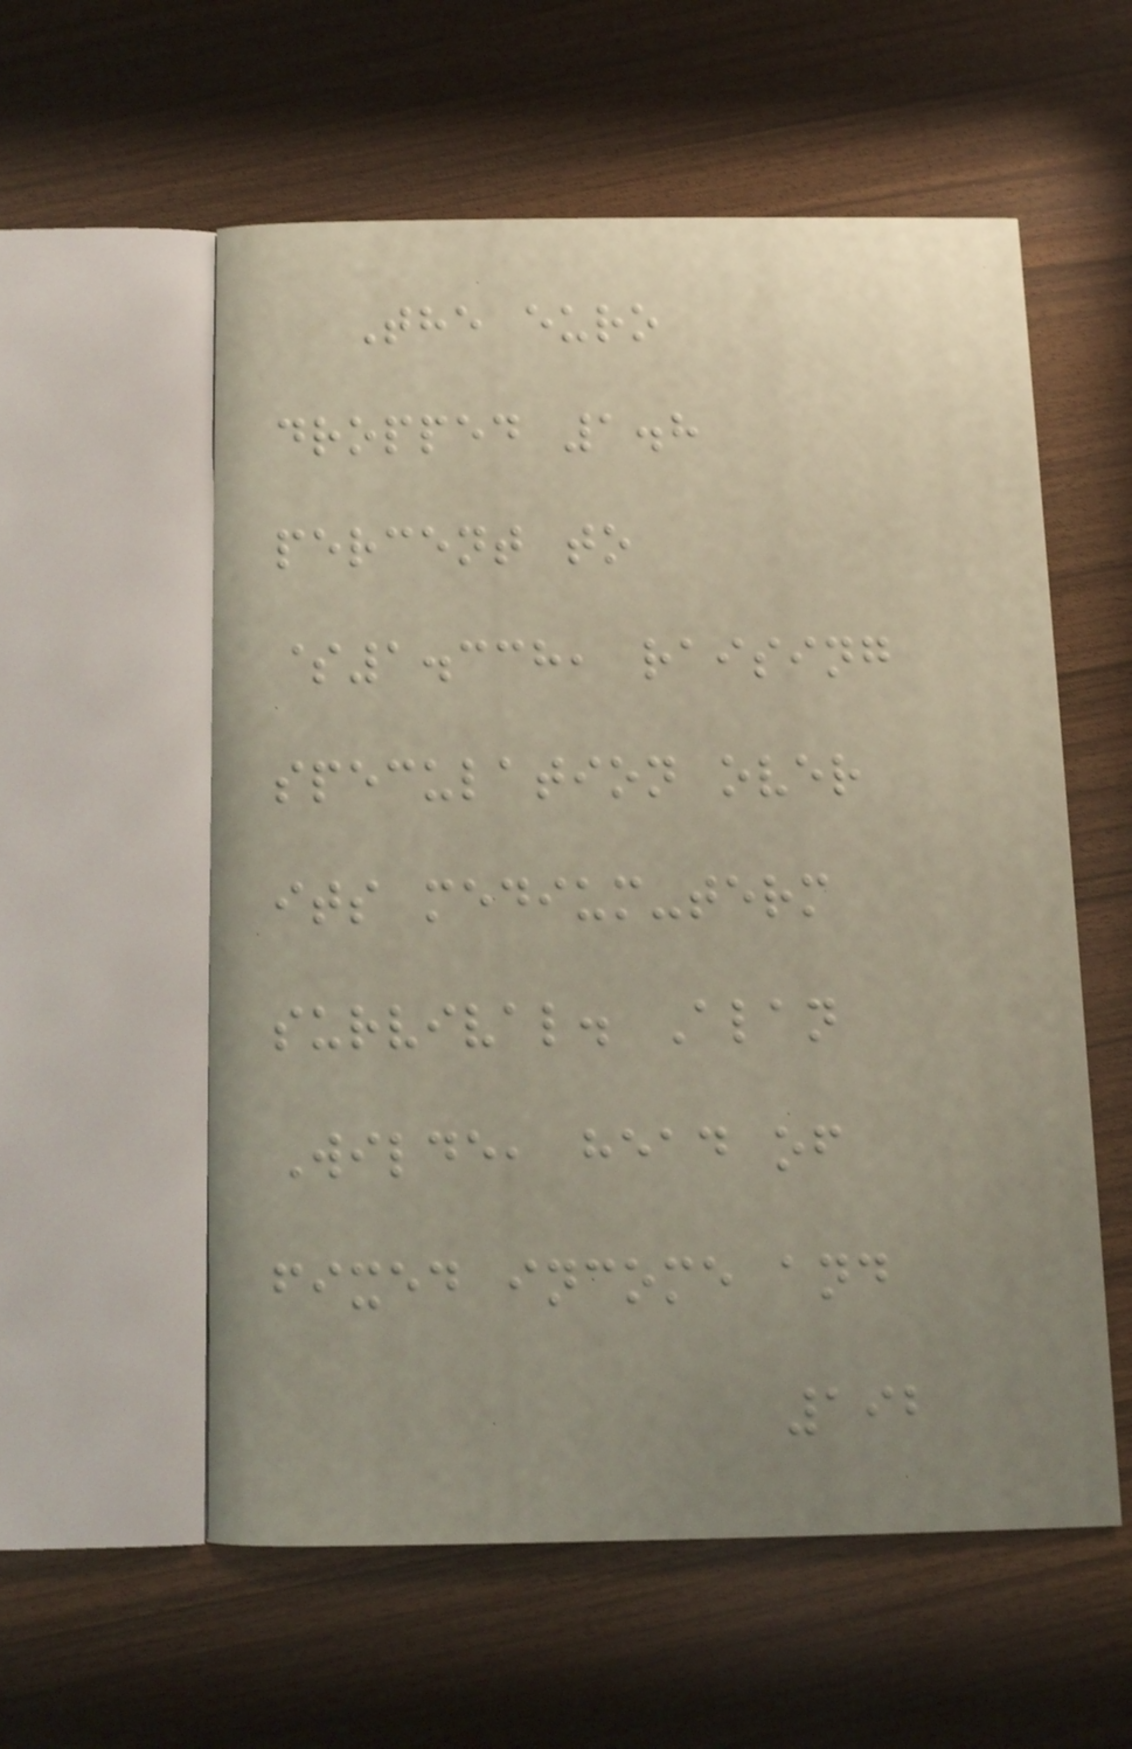The euro
dropped 1.8
percent to
$1.338, raising
speculation over
its medium-term
survival. Alan
Wilde, head of
fixed income and
192
